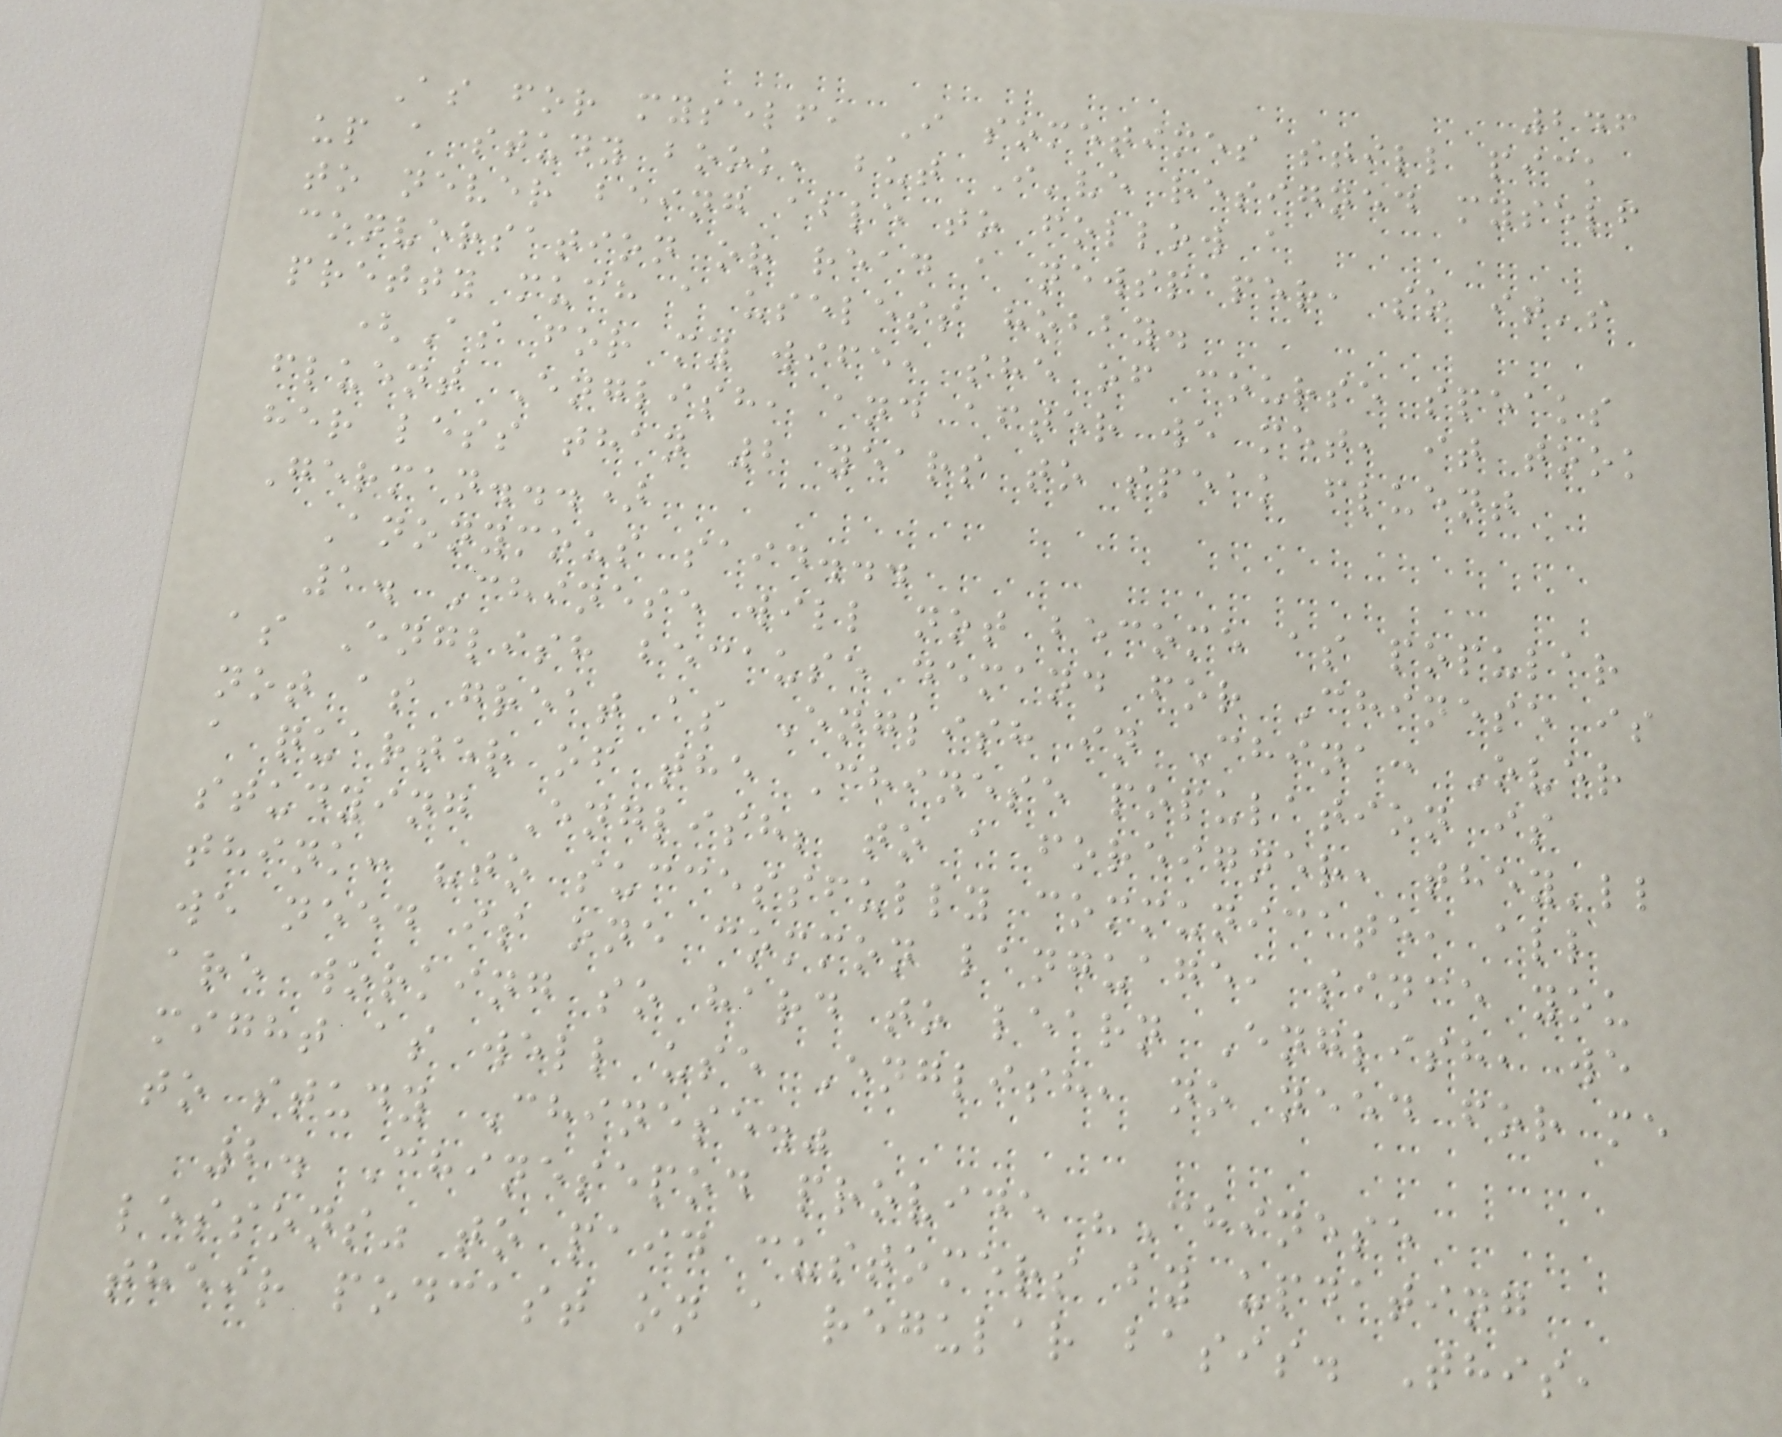246
As for myself, I sometimes still pick
up a study book, but I've resigned myself
to never being able to follow a
conversation or read a newspaper, so it's
pretty much a useless hobby.
(As for my wife, she of course speaks
fluent English, and after we met, it took
her less than 2 years to speak fluent
German...)
Anonymous said...
1. Chinese will not become as popular
as English because demand for Chinese is
not as great as English in China: Over
a quarter of the Chinese population is
studying English; to a foreigner, they'll
think: "to successfully communicate, all
we need is one common language, since you
are working so hard to learn English, we
might as well use English, no need for me
to study Chinese."
2. Chinesepod provide "Chinese
lessons" to paid customers by updating
their podcast on a regular basis. This,
